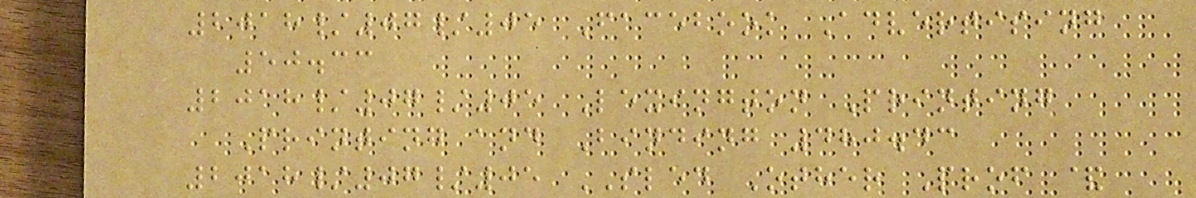2018/07/05 Facebook Advertising
50.33
2018/07/05 Lexington Printing
Printing and Binding 480.43
2018/07/05 SLED Other Prof &
